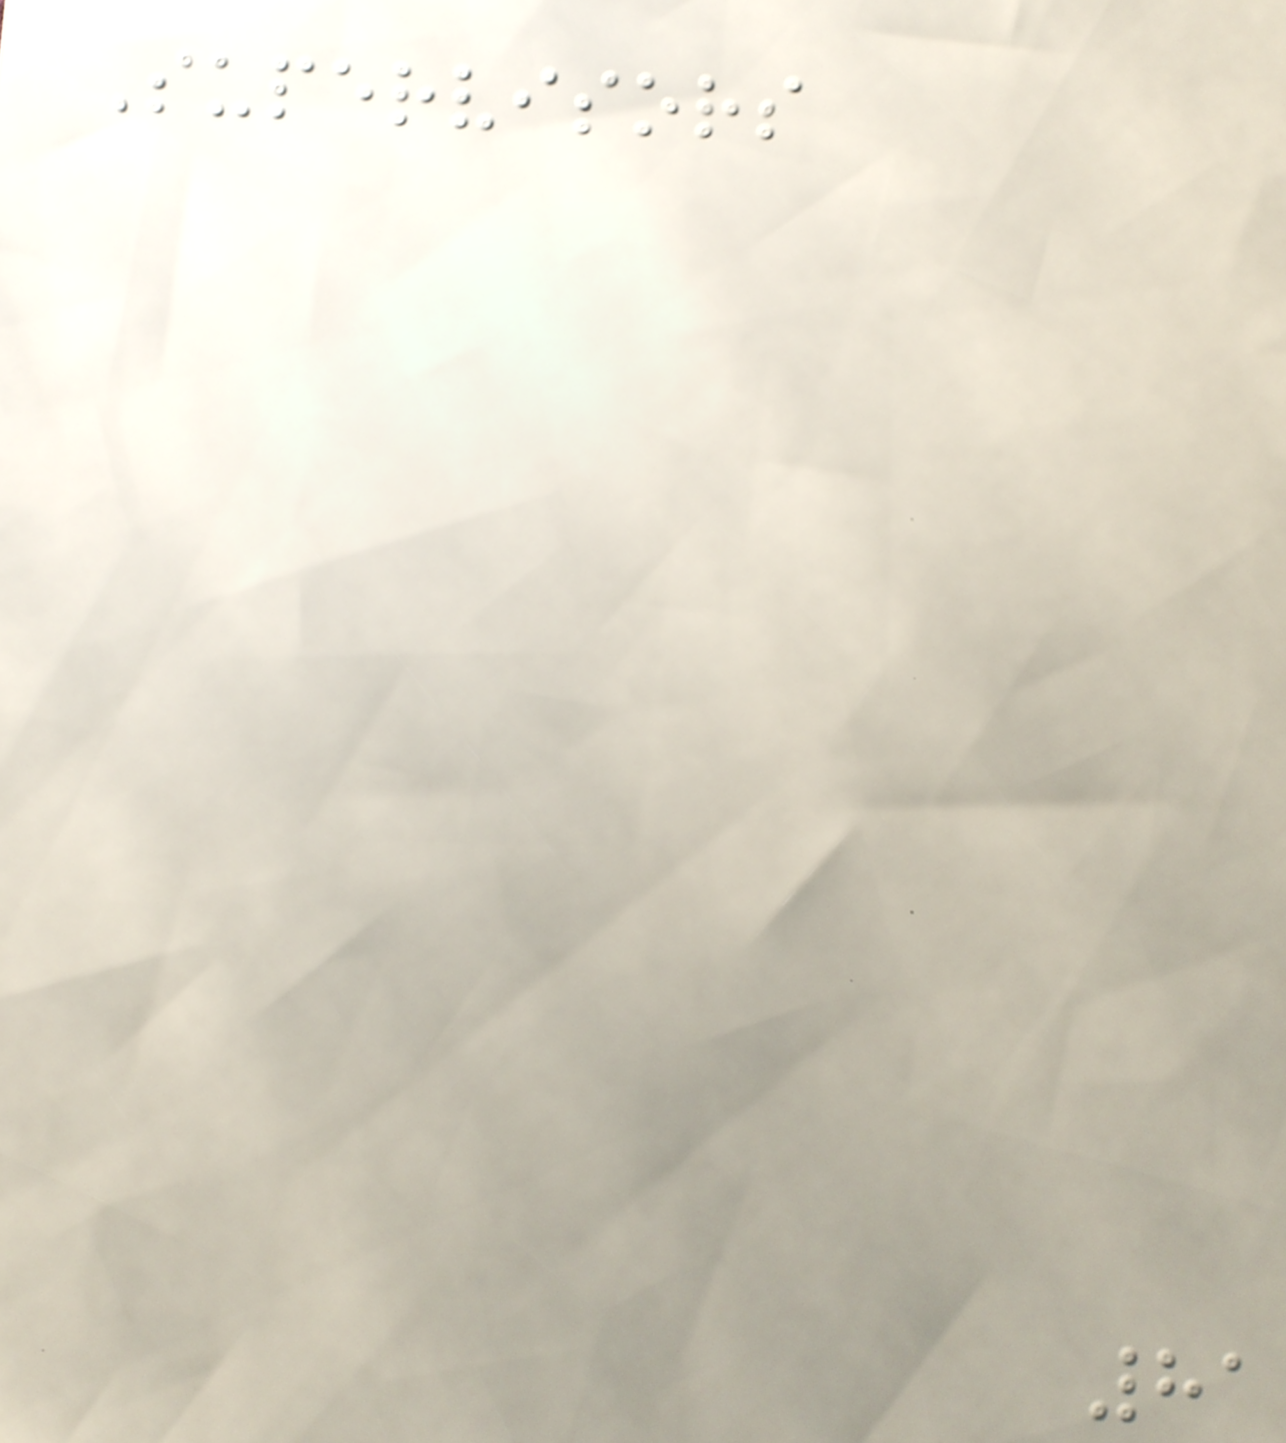Supervisors
81
